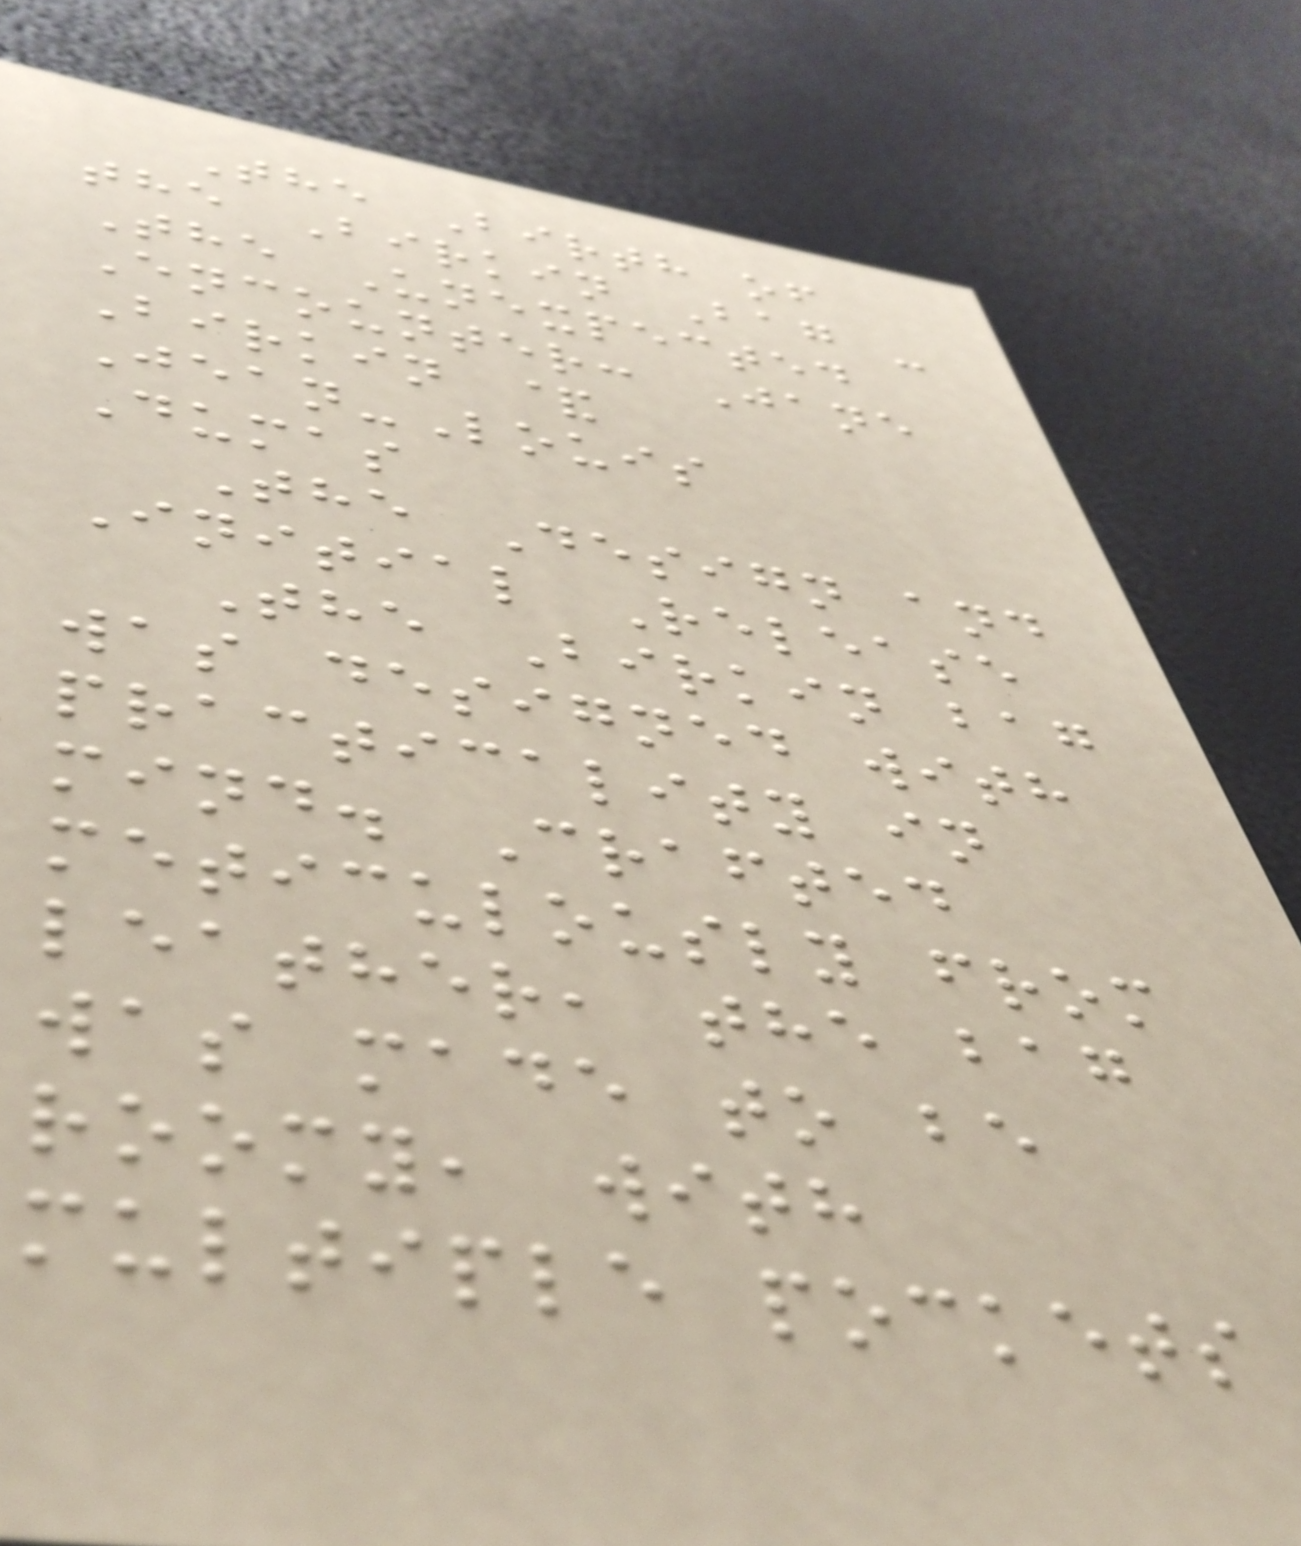The Birth of
the Birkin Bag -
The Unexpected
Encounter: Jane
Birkin &
Jean-Louis
Dumas
The Design and
Initial Release
The Birkin bag
was designed with
practicality in
mind. Crafted
meticulously from
leather, the bag
was made to be
roomy, with
multiple pockets
